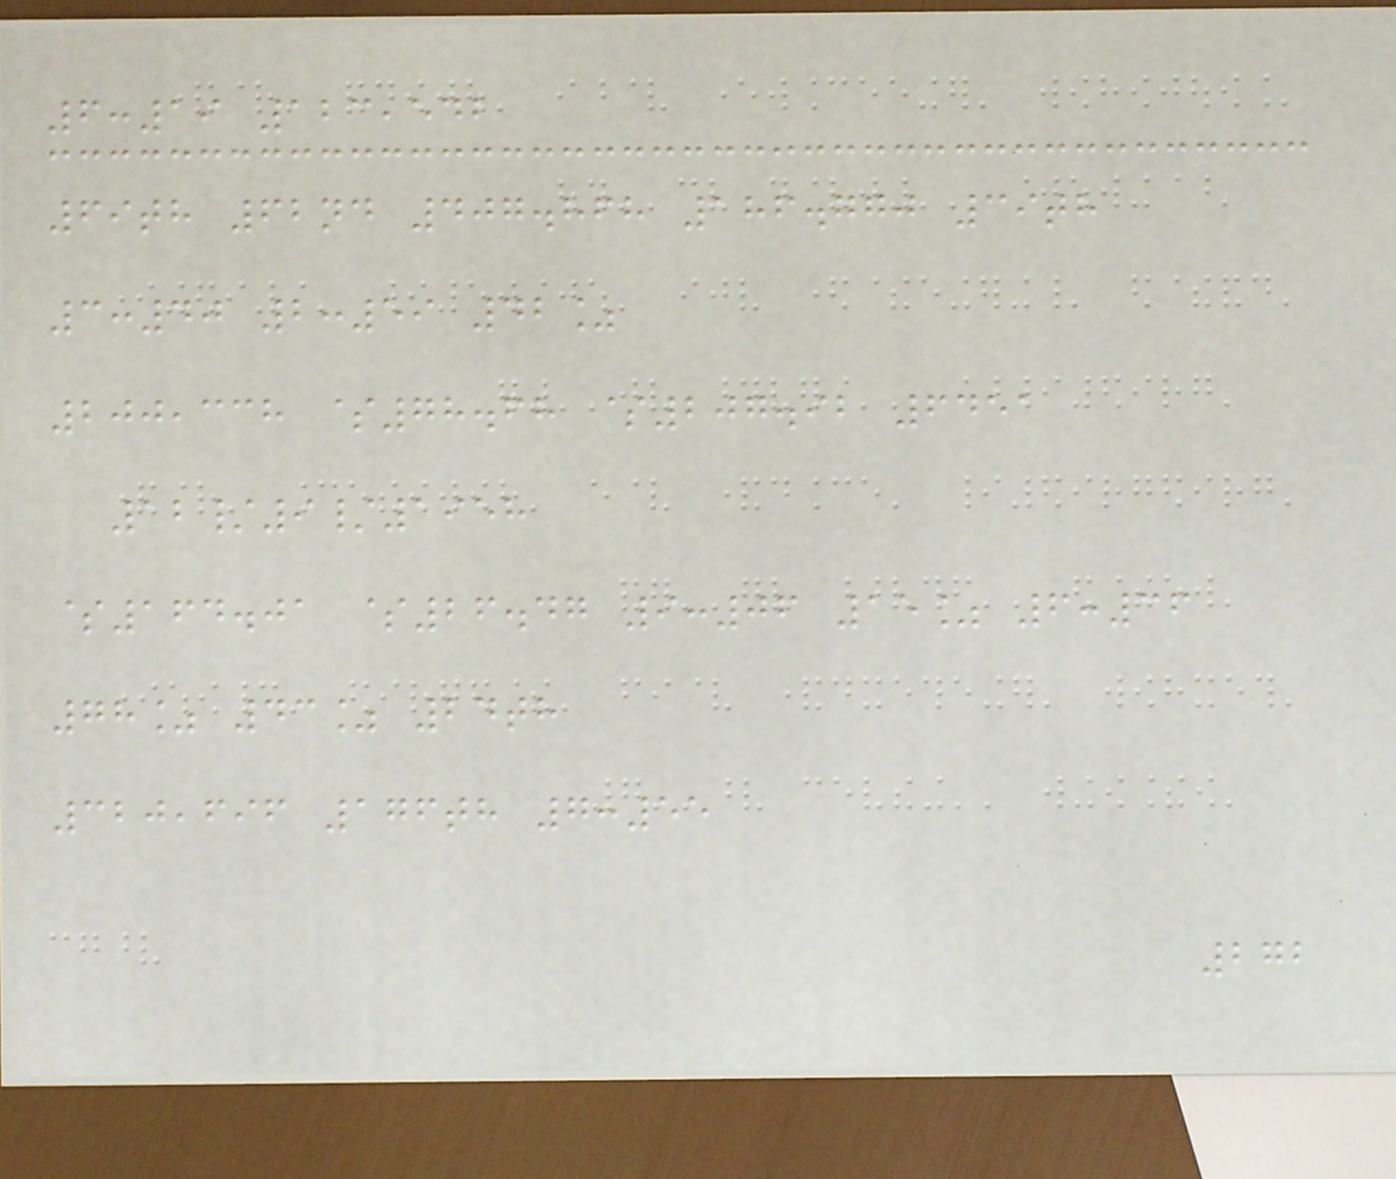6:19 123,542
69th 62nd 407.868 186.770 39th
3:40 2:59 42%
200,338 $78.68 $207.92 6451
12/9/1958
$164.01 $26.47 9:06 15% 6:36
78% 43% 24th
320,696 176th 7:55
272
